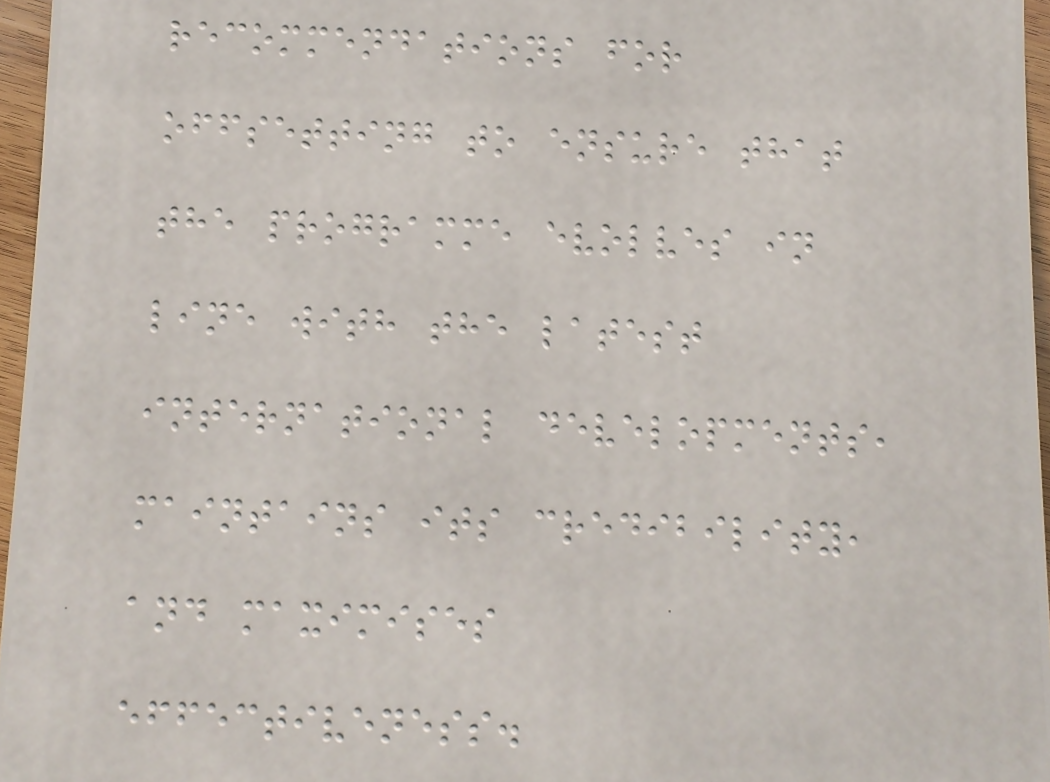recommendations for
offsetting to ensure that
the programme evolves in
line with the latest
international developments,
maintains its credibility,
and maximises
effectiveness.
